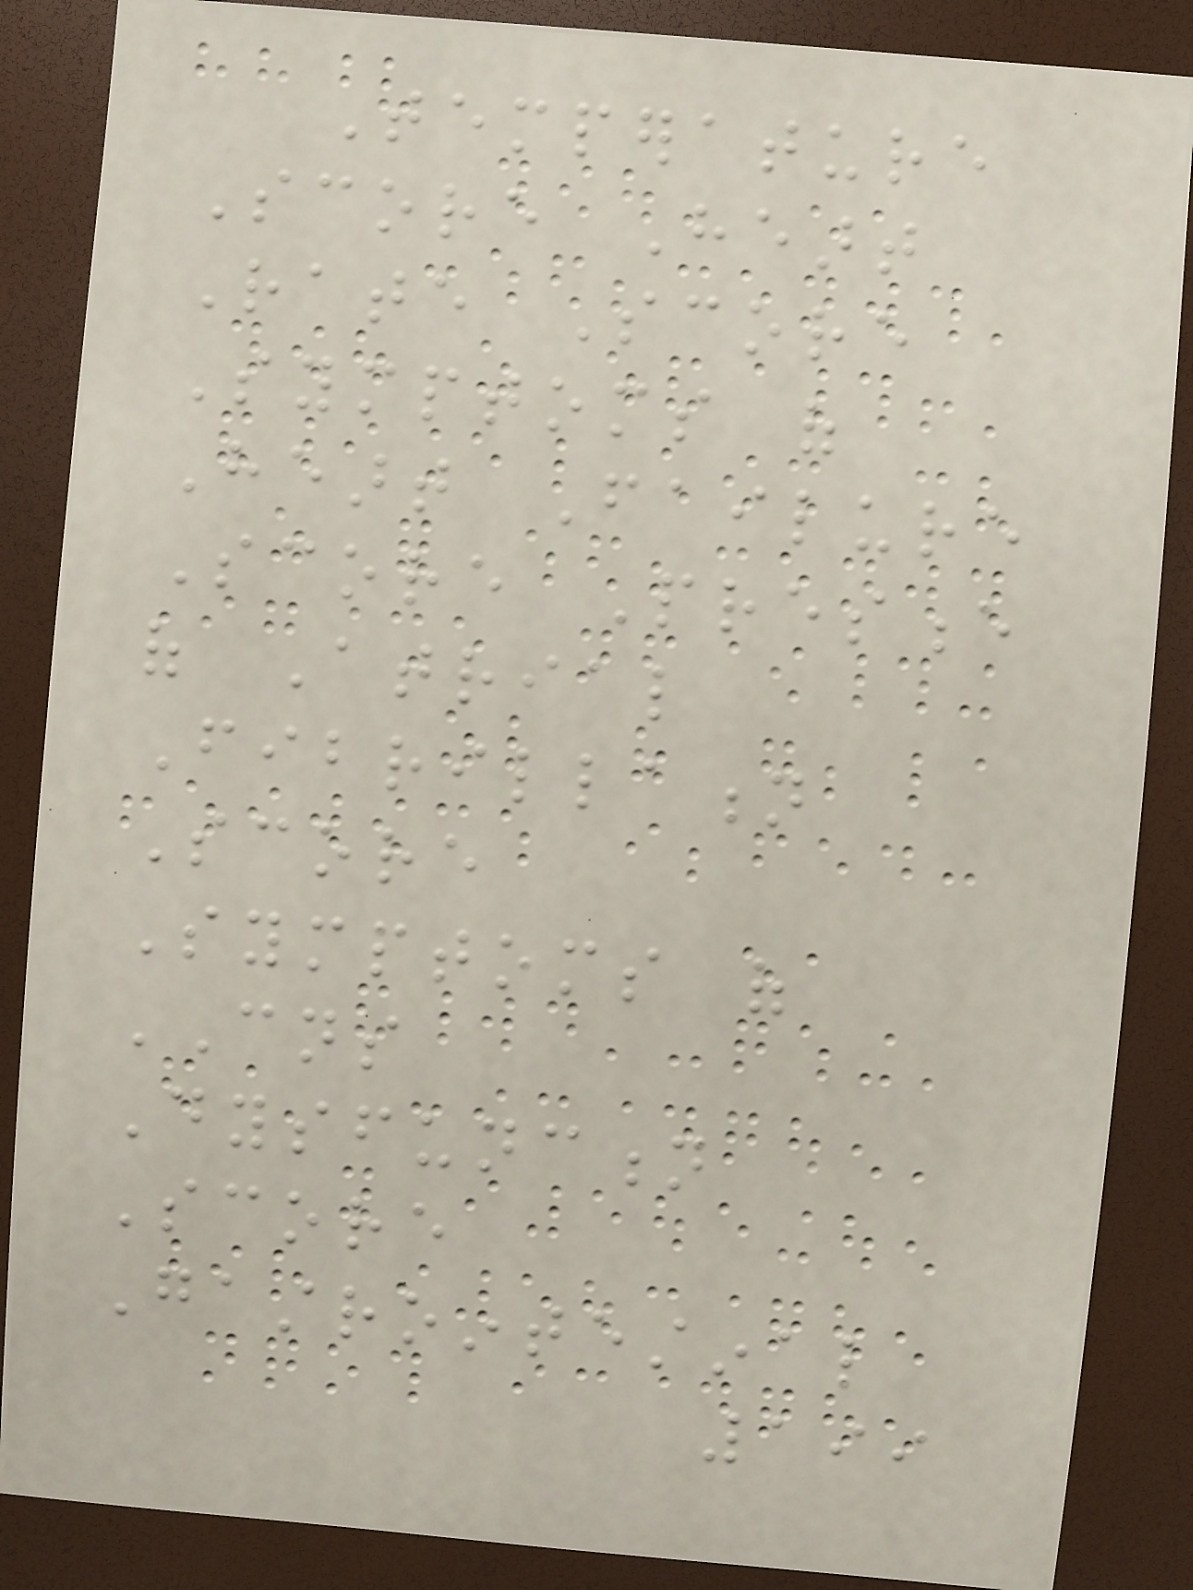Temperature
Score Heart
Rate Score
Symptoms of
Heart Failure
Score Presence
of Atrial
Fibrillation
Score
Symptoms of
CNS
Dysfunction
Score
Gastrointestinal
199
